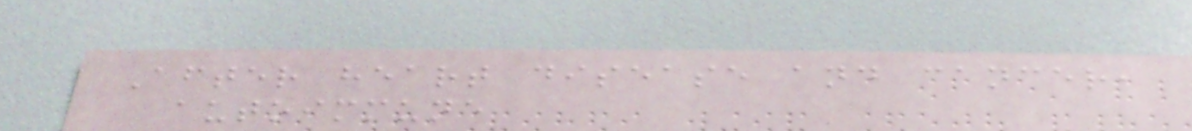After heart disease and cancer,
autoimmune
